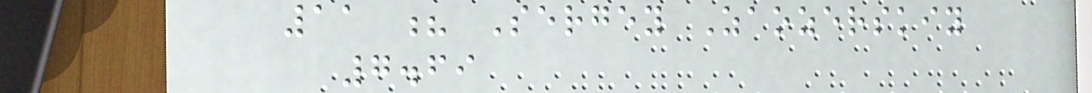11 ? Sergey Zaozerskiy
7.69
